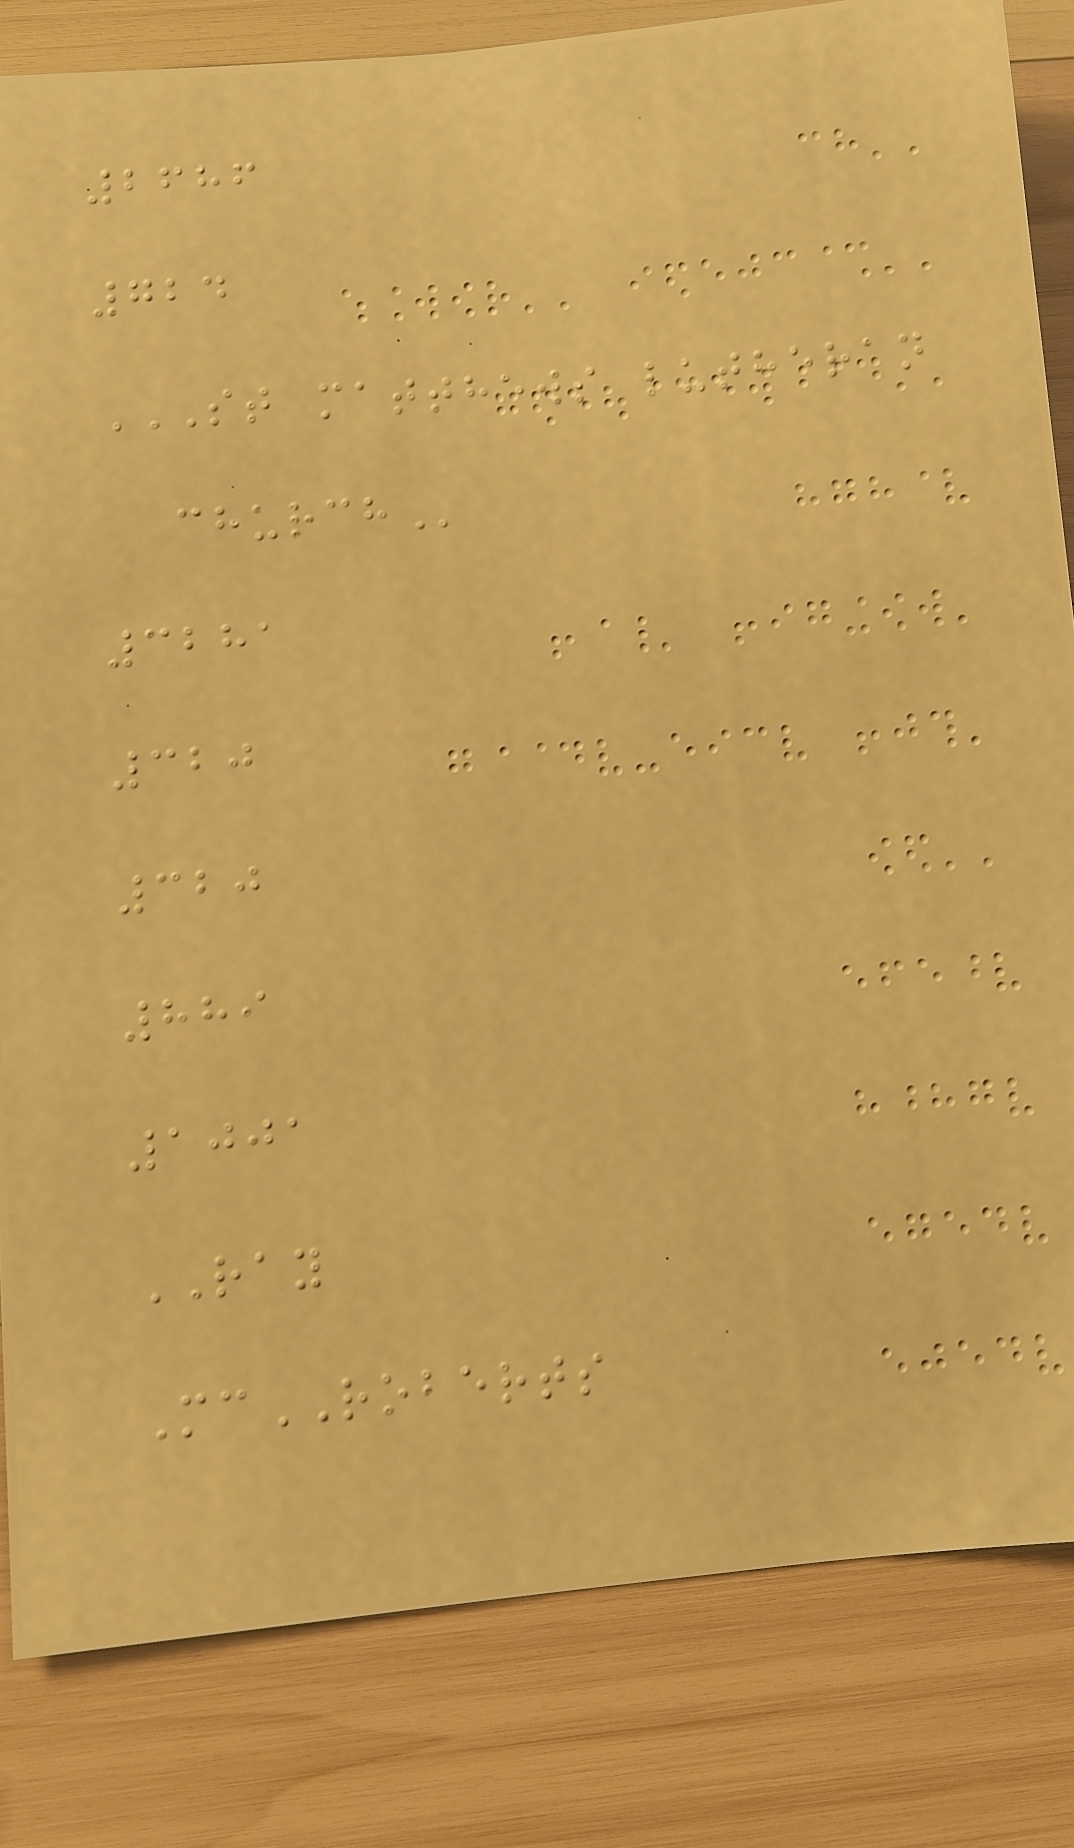2686
724
ST MATTHEWS LUTHERAN
CHURCH
3281
320
320
889
1001
RAY
McROBERTS
